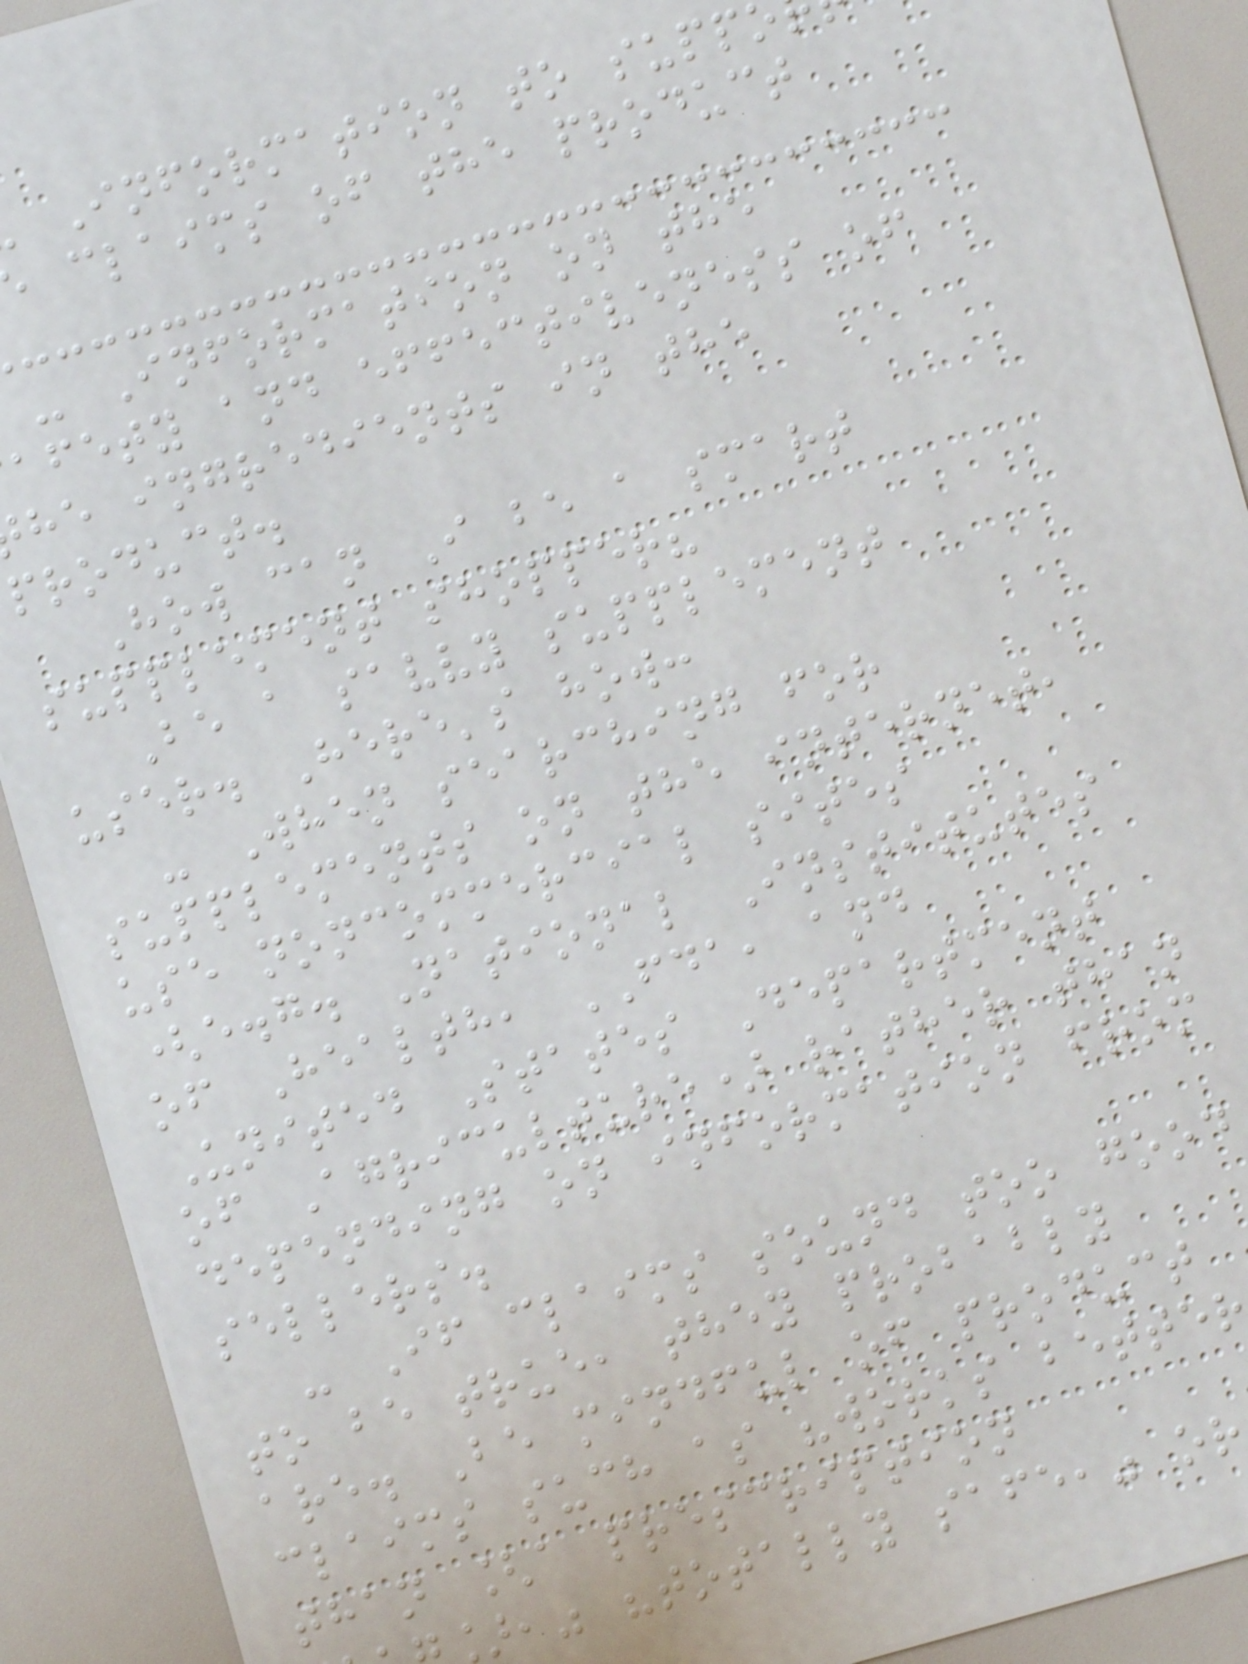Information to supp
claims of the product
- Information on the
afety and effectiveness of
he ingredients in the
product.
How can I be a smart
supplement shopper?
Be a savvy supplement
user. Here's how:
- When searching for
supplements on the internet,
use noncommercial sites
(e.g. National Institutes
of Health, FDA, and
United States Department
of Agriculture) rather than
depending on information from
sellers.
- If claims sound too good
to be true, they probably
are. Be mindful of product
claims such as "works better
than [a prescription
"totally safe," or
